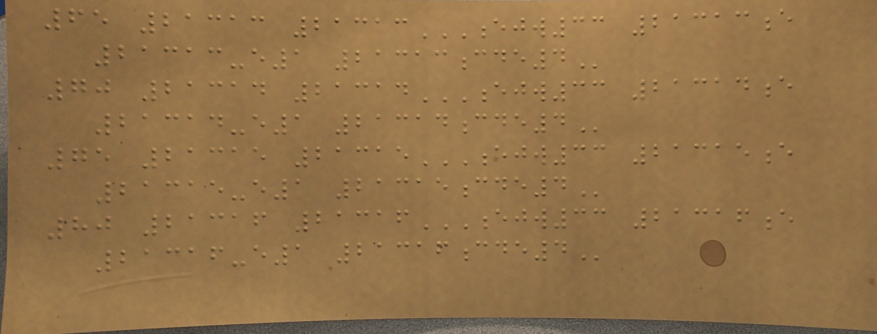65 21313 21313EJW33 21313E
21313-E1 21313CDE4
70 21314 21314EJW33 21314E
21314-E1 21314CDE4
75 21315 21315EJW33 21315E
21315-E1 21315CDE4
80 21316 21316EJW33 21316E
21316-E1 21316CDE4
